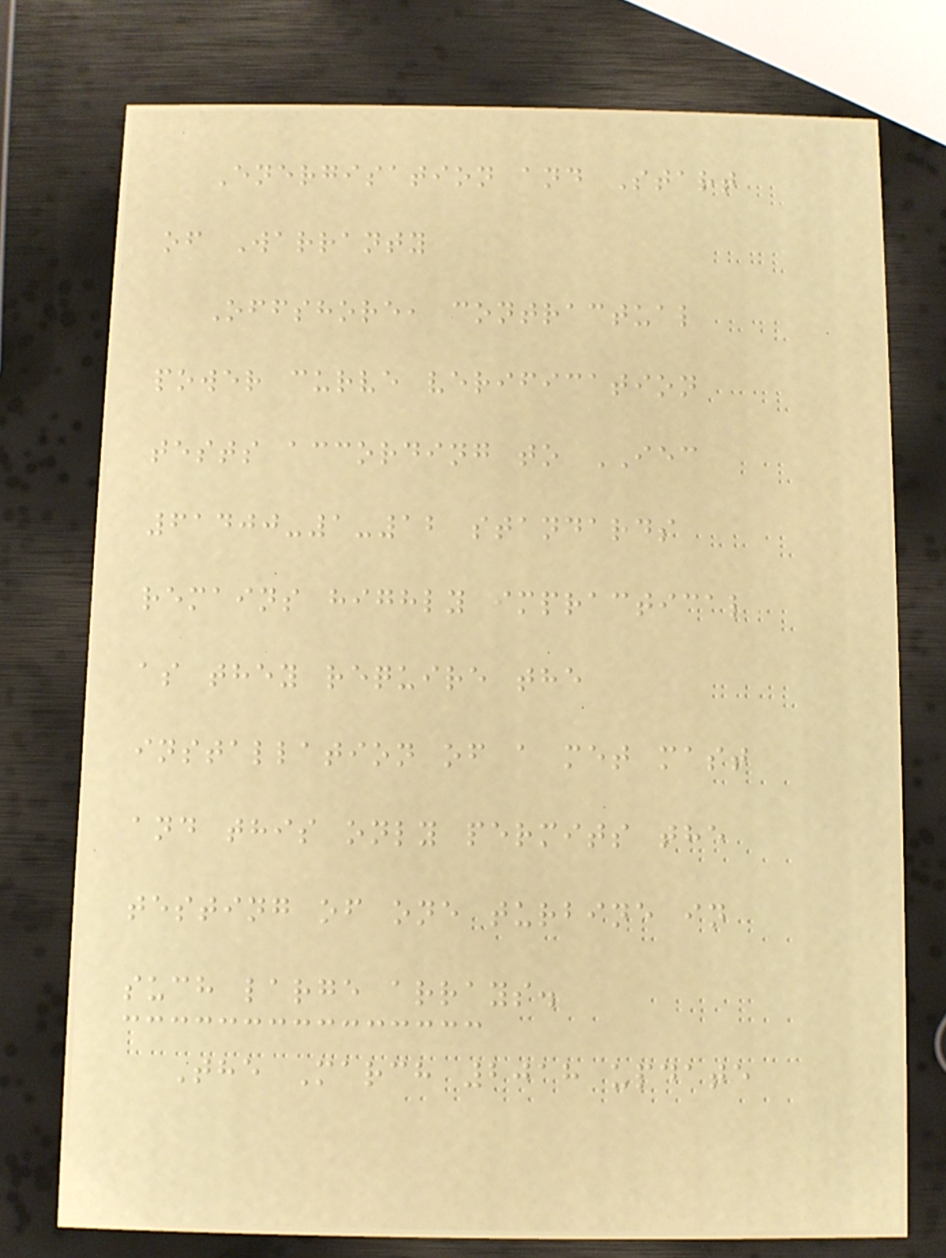Energisation and Start
of Warranty
Offshore, contractual
power curve verification
tests according to IEC
61400-1-12 standards
remains highly impractical
as they require the
installation of a met mast
and this only permits the
testing of one turbine in
such large arrays.
The March 2018 update
